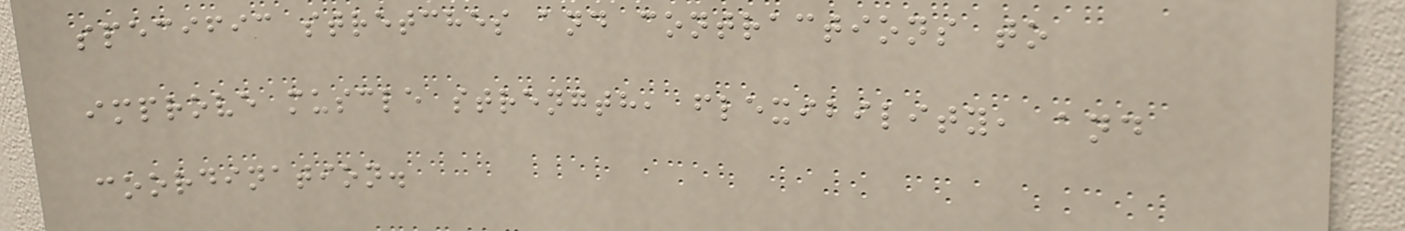specific stretches and contractions to
improve muscle strength, flexibility, and
coordination.
